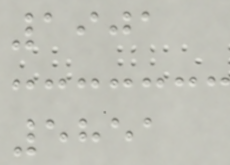1901
5851
